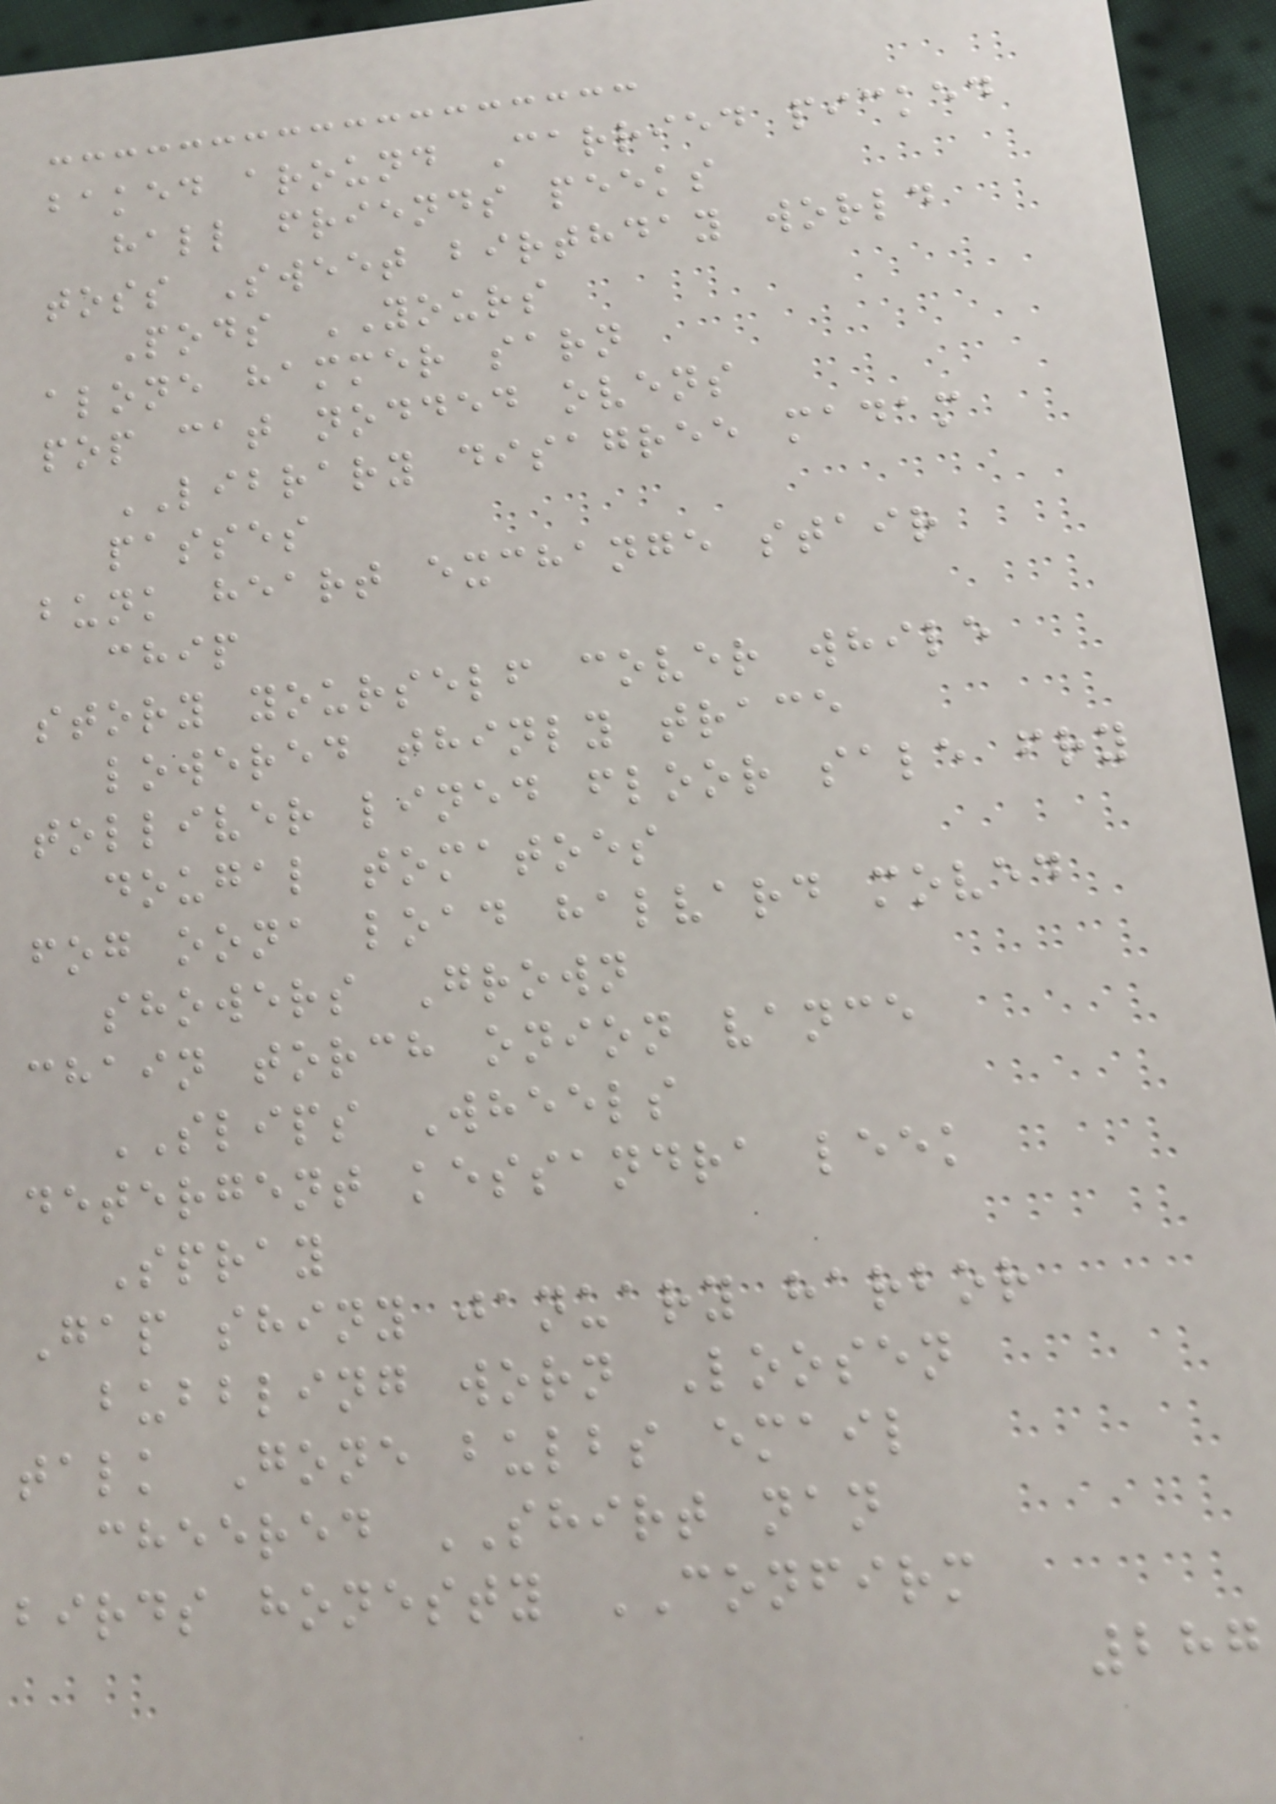baked around Carried picked
hall friends peeks
toss Sweet birthday world
Pods YOURS
alone hammer sarn
pop cat nodded ovens
LIBRARY disagree madam
passes
bunk heart exchange stair
chip
story yourself cover while
lowered thinly trace
tolliver lined floor sale fry
dougal tomatoes
fog oona load halvard moved
showers Grown
chain torch onion vance
SLIPS Wheels
detergent kessandra leek
Spray
Gap shiny january harbor
bubbling worn Loosen
talk Gone bulbs email
cheered SHIRT nan
birds honesty CONFIRM
287
